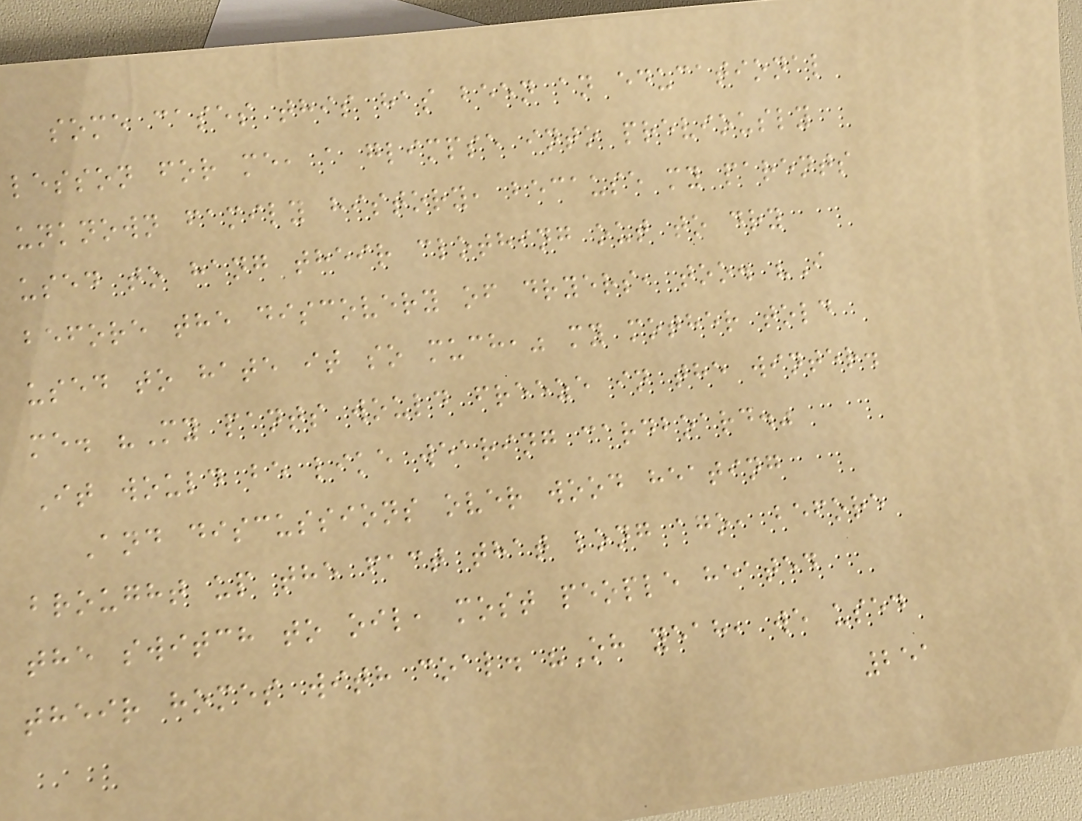some cases this has been an educational
lesson for me, a glimpse into previously
unknown family history, because my parents
used to hang their clothing out to dry
before the discovery of dryers, too. "I
used to hate it so much," my mother told
me. "My pants would freeze in the winter.
It would be like wearing cardboard."
And discussions over wood heating
brought up the fact that long ago, before
the switch to oil, most people heated
their homes with coal. "Oh yeah, we used
251
